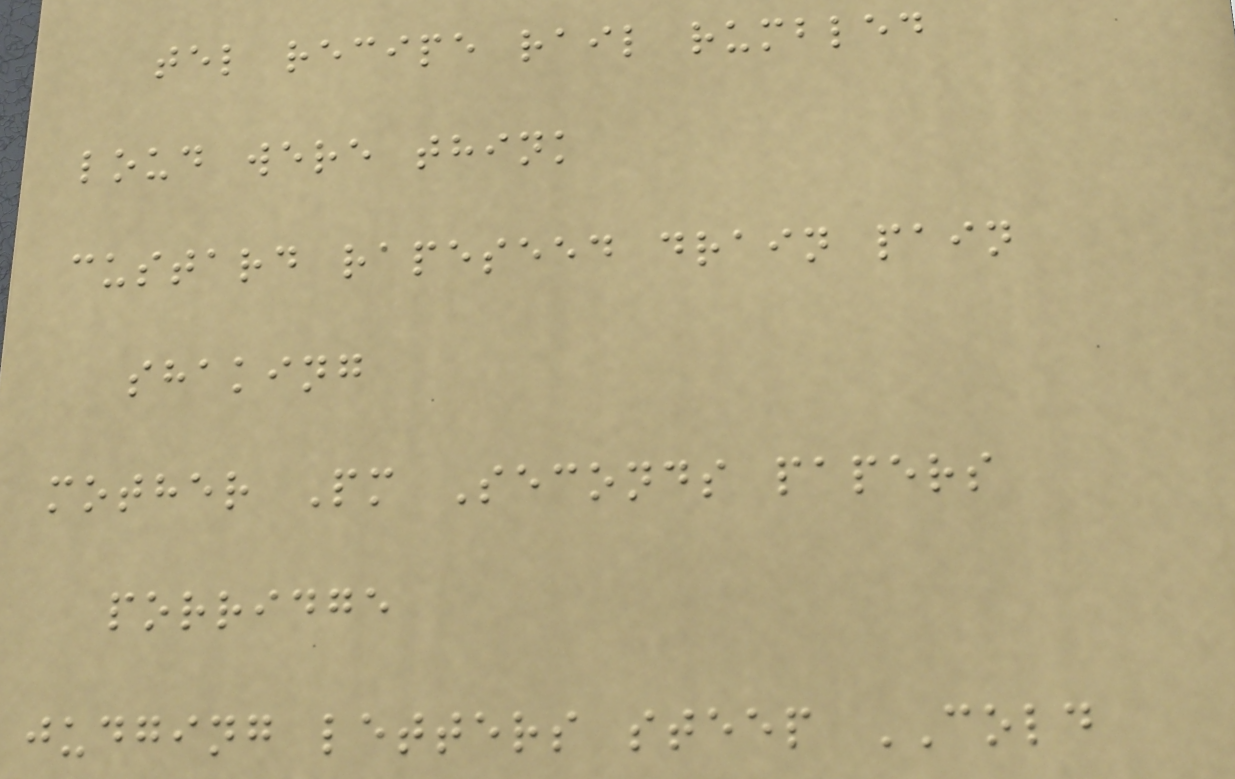tel recipe rail rumbled
loud were think
custard rapeseed drain pain
shaking
mother Pm Seconds papers
porridge
judging letters steep COLD
